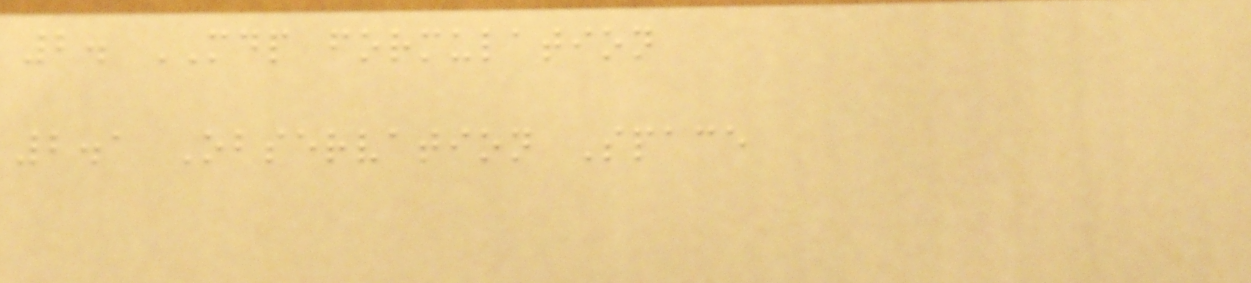2. MDP formulation
2.1 Observation Space
